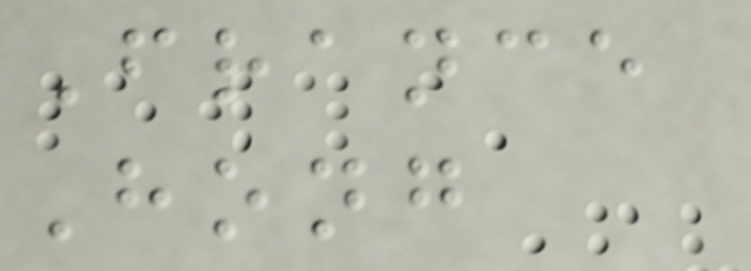France
Hong
